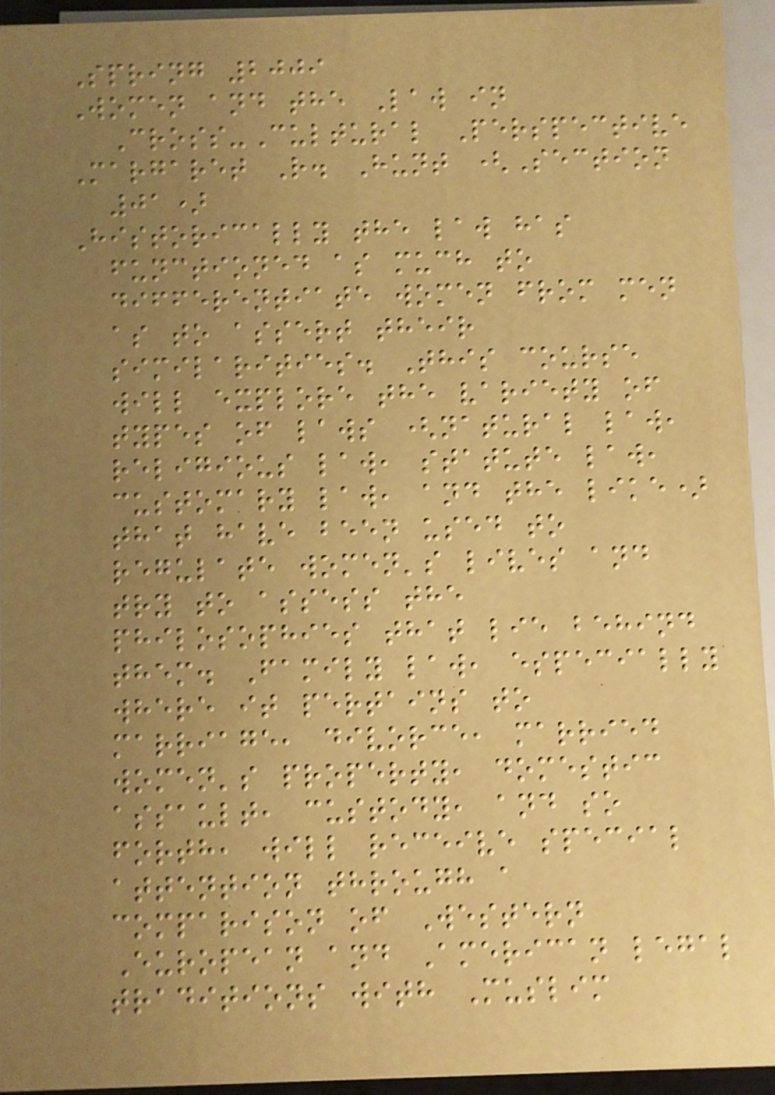Spring 2009
Women and the Law in
Cross-Cultural Perspective
Margaret R. Hunt (Section
01)
Historically the law has
functioned as much to
differentiate women from men
as to assert their
similarities. This course
will explore the variety of
types of laws (natural law,
religious law, statute law,
customary law, and the like)
that have been used to
regulate women's lives and
try to assess the
philosophies that lie behind
them. Family law, especially
where it pertains to
marriage, divorce, married
women's property, domestic
assault, custody, and so
forth, will receive special
attention through a
comparison of Western
European and American legal
traditions with Muslim
